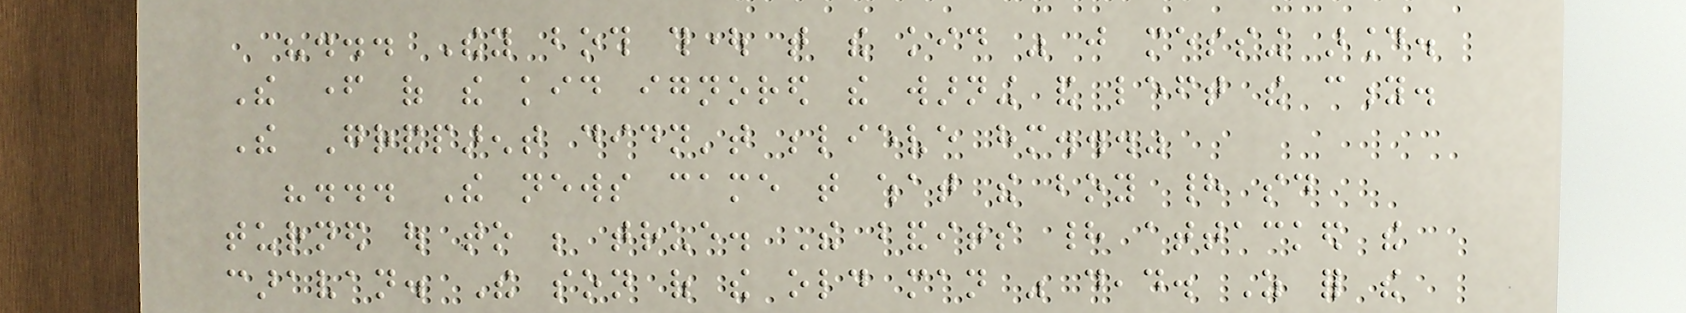"... They both thought that the kid was just messing around.
The father of the kid ignored the warning and left the city.
The Grandparent didn't believe him..."
"... The news came that what the boy had said
turned out to be true. The bandits had attacked the
caravan. The son of the old man was dead. As for the
